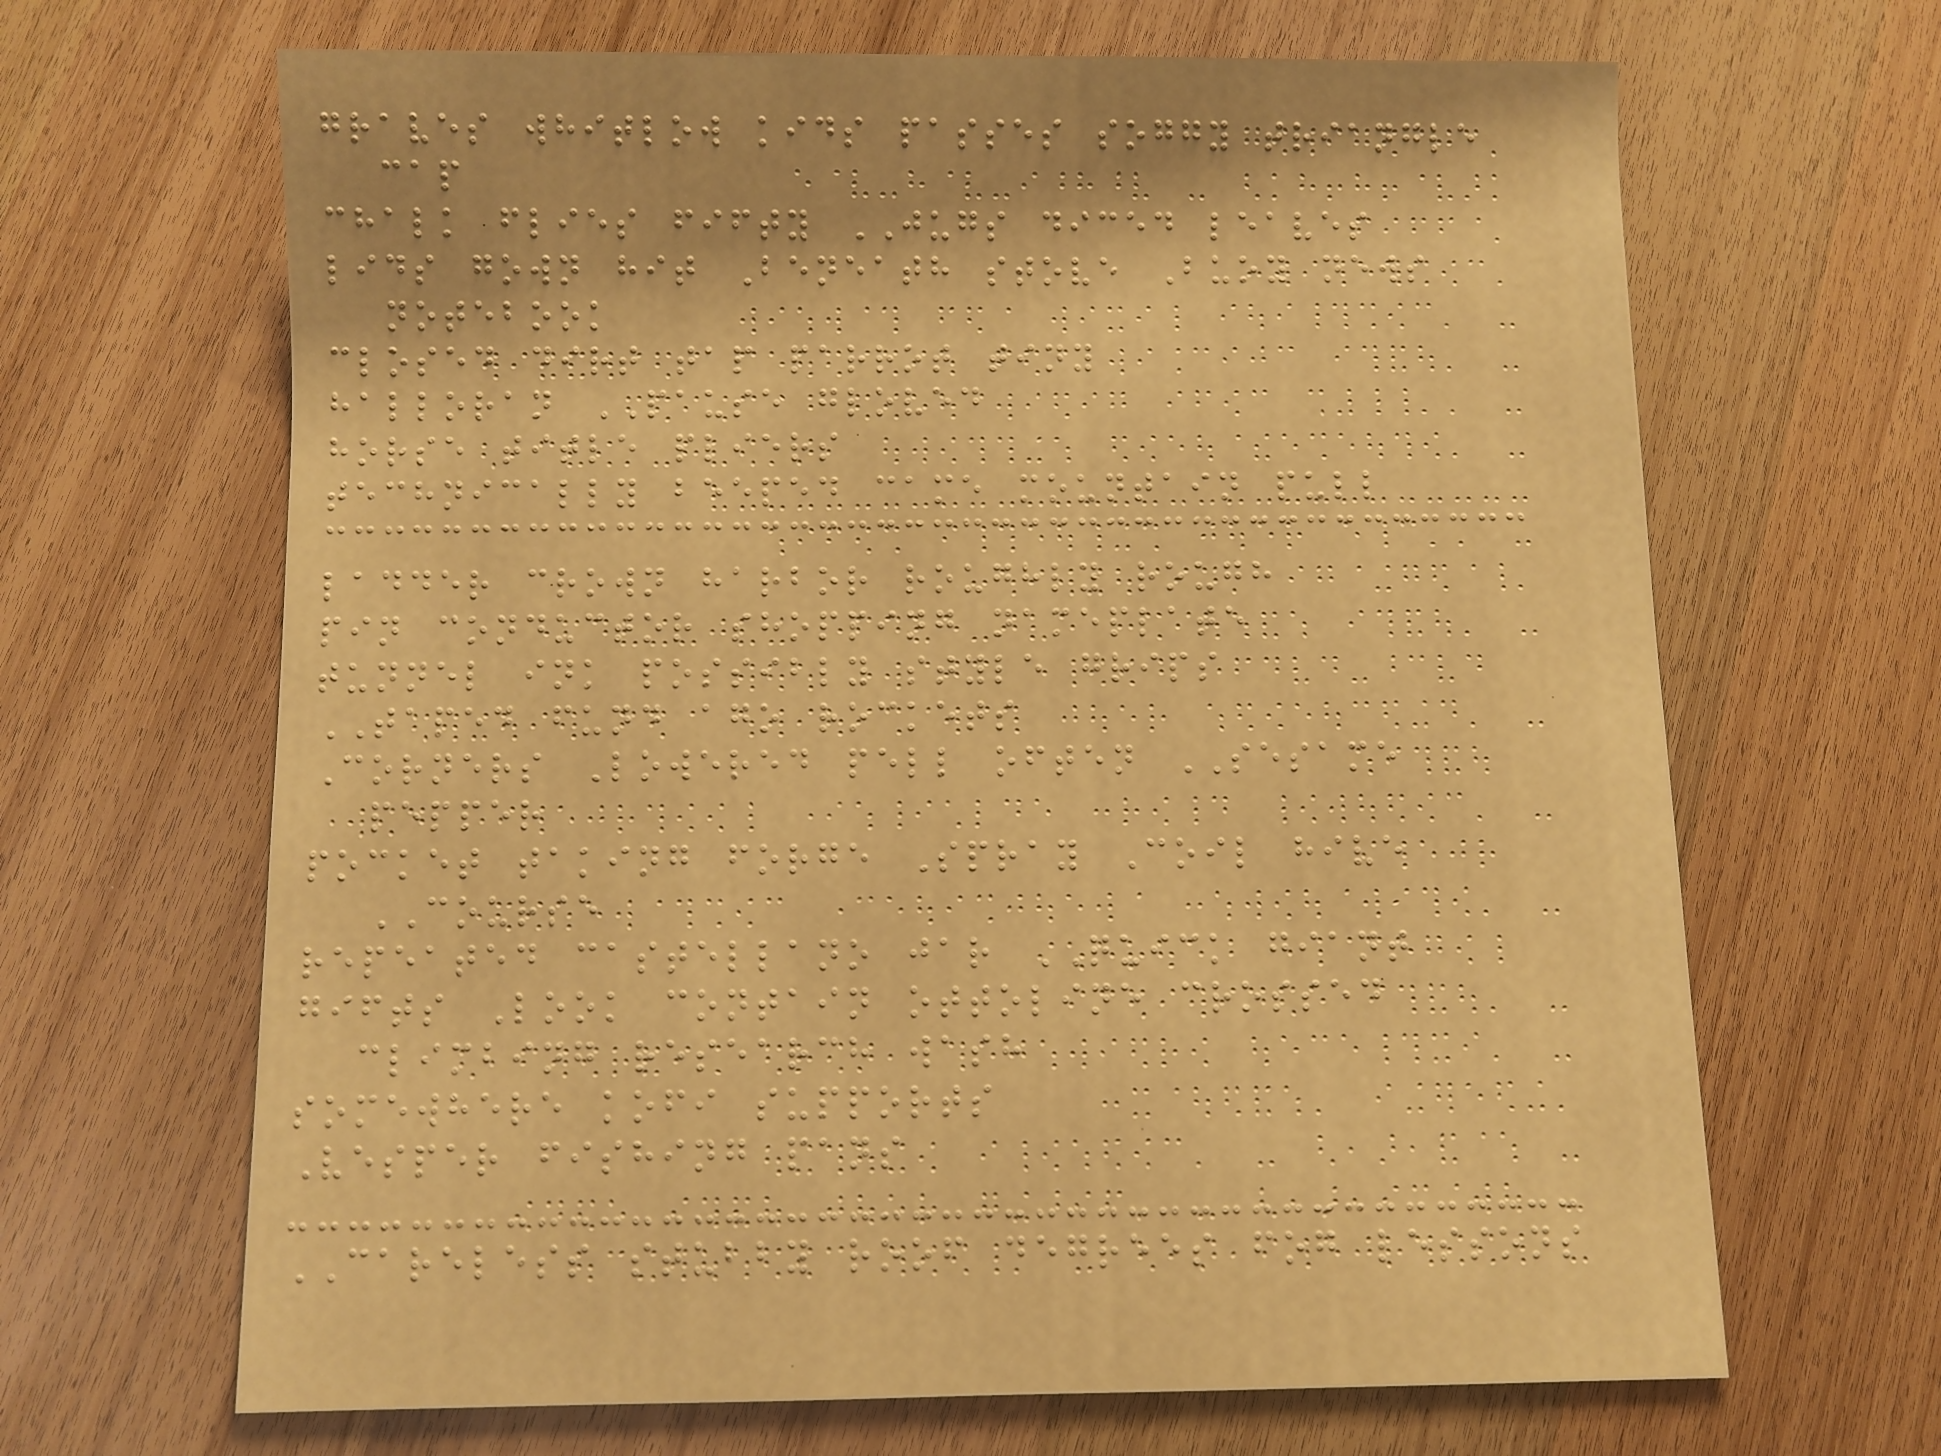graves whitlow kids passes soggy triangle
cap
chalk flies fifty JUGS diced leaves
lids gown hit Beneath stove Buoy news
notebook
closed dirt tap parrot tiny
halloran PAUSE gloved
horse title pliers
technically beeped came mountain pull
ladder crown harbor roughly rough
pin conductor shopping nameplate
tunnel ink possibly style grips
TAPED fund ago rockets
Corners Lowered pell often SESAME
pepper
pocket taking forge Spray Coil hive
COURSE
repeated castellano jar QUICK giant
gifts Look contain ottoline crossed
climbing research wash
somewhere kofi supports
Vesper fishing pans
CARELESS stubby roof degrees fog lessons
